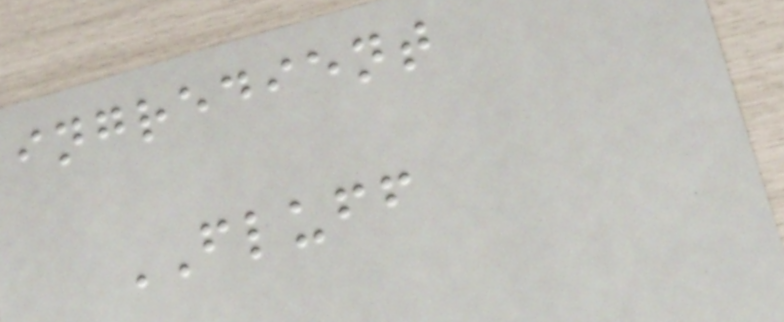ingredient
FLUFF
